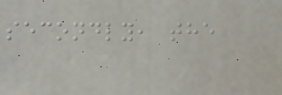secondly, the
